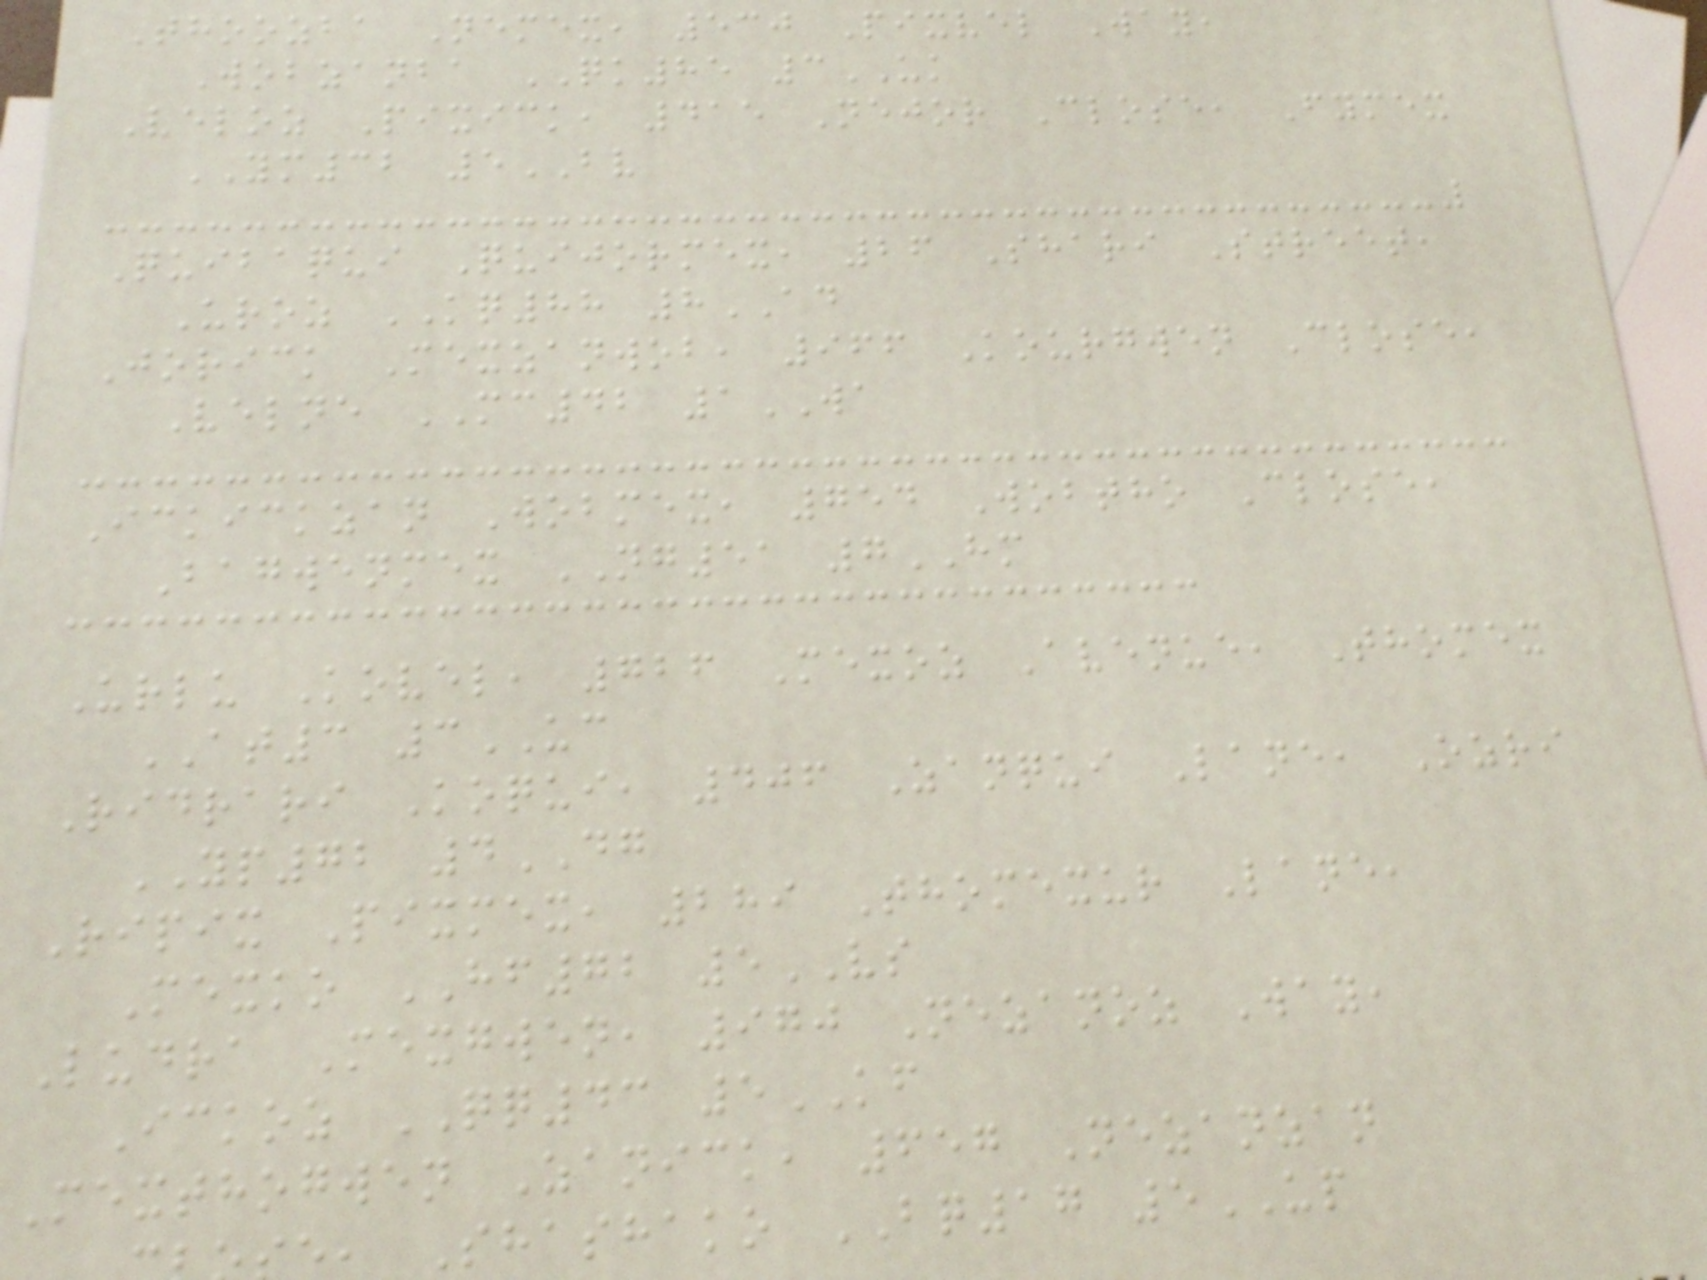Thoozba Nemex, 530 Pixvel Way,
Wobzanba QK85 3UK
Veloz Pixick, 415 Nejor Close, Fymex
YM32 5BV
Quibaqui Quijormex, 26 Shari Street,
Uroz KQ88 8AD
Jorick Mexzanwob, 966 Kourgwen Close,
Velne MC42 1WA
Ickickzan Wobmex, 754 Wobtho Close,
Bagwenmex NG51 7HM
Urlu Kovel, 726 Mexoz Avenue, Thomex
AT3 3UC
Ridrari Koqui, 406 Zanqui Lane, Ozri
YP72 4DG
Ripix Pixmex, 289 Thomexur Lane,
Mexko HF72 5VS
Ludra Mexgwen, 970 Nezanoz Way,
Ickoz QQ43 5KF
Mexthogwen Zanick, 657 Nezanzan
e, Shashako BQ17 5UP
